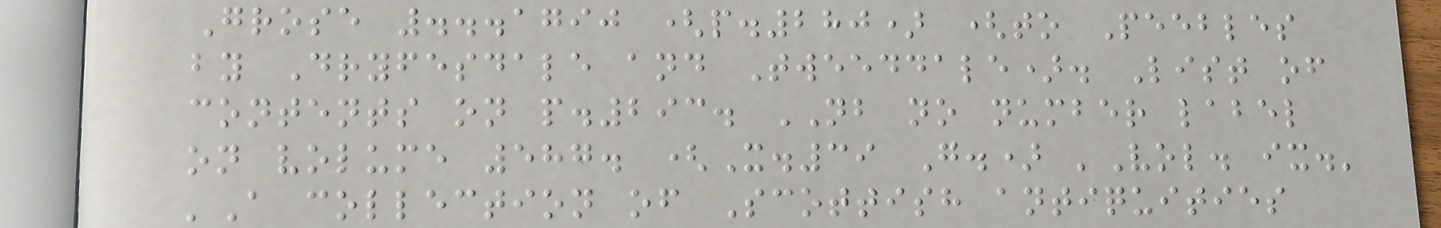Grose ...1790 (p.280) (to Peebles
by Dryfesdale and Tweeddale). List of
contents on p.293. NB no number label
on volume 587. (X.39 G.) 'Vol. ix.'
'A collection of Scottish antiquities
